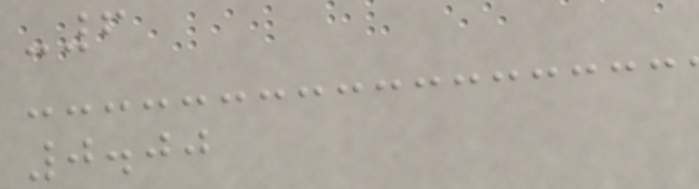-6
0.00
